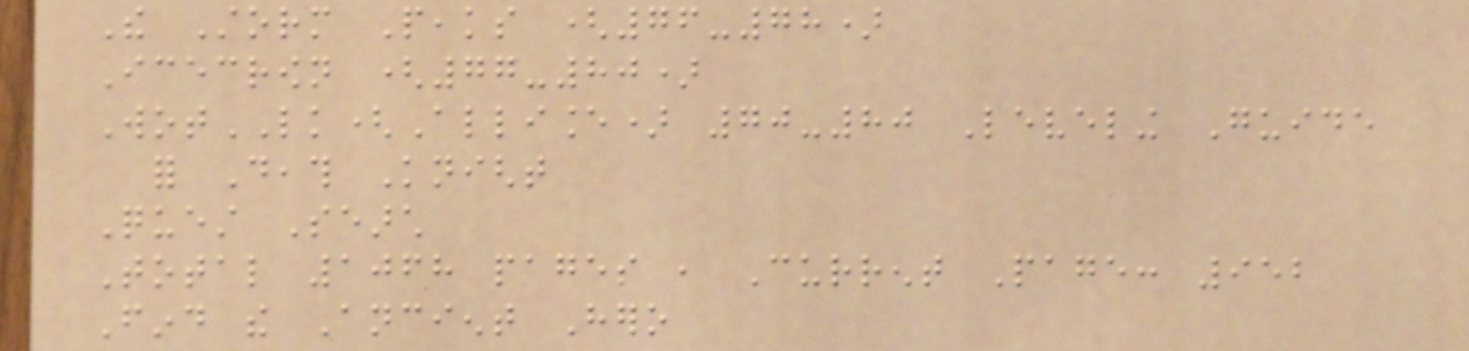The Storm Peaks (76-78)
Icecrown (77-80)
WotLK(Alliance) 70-80 Leveling Guide
for Death Knight
Quest Search
Total 1068 pages , Current Page: 952
Find the Ancient Hero
